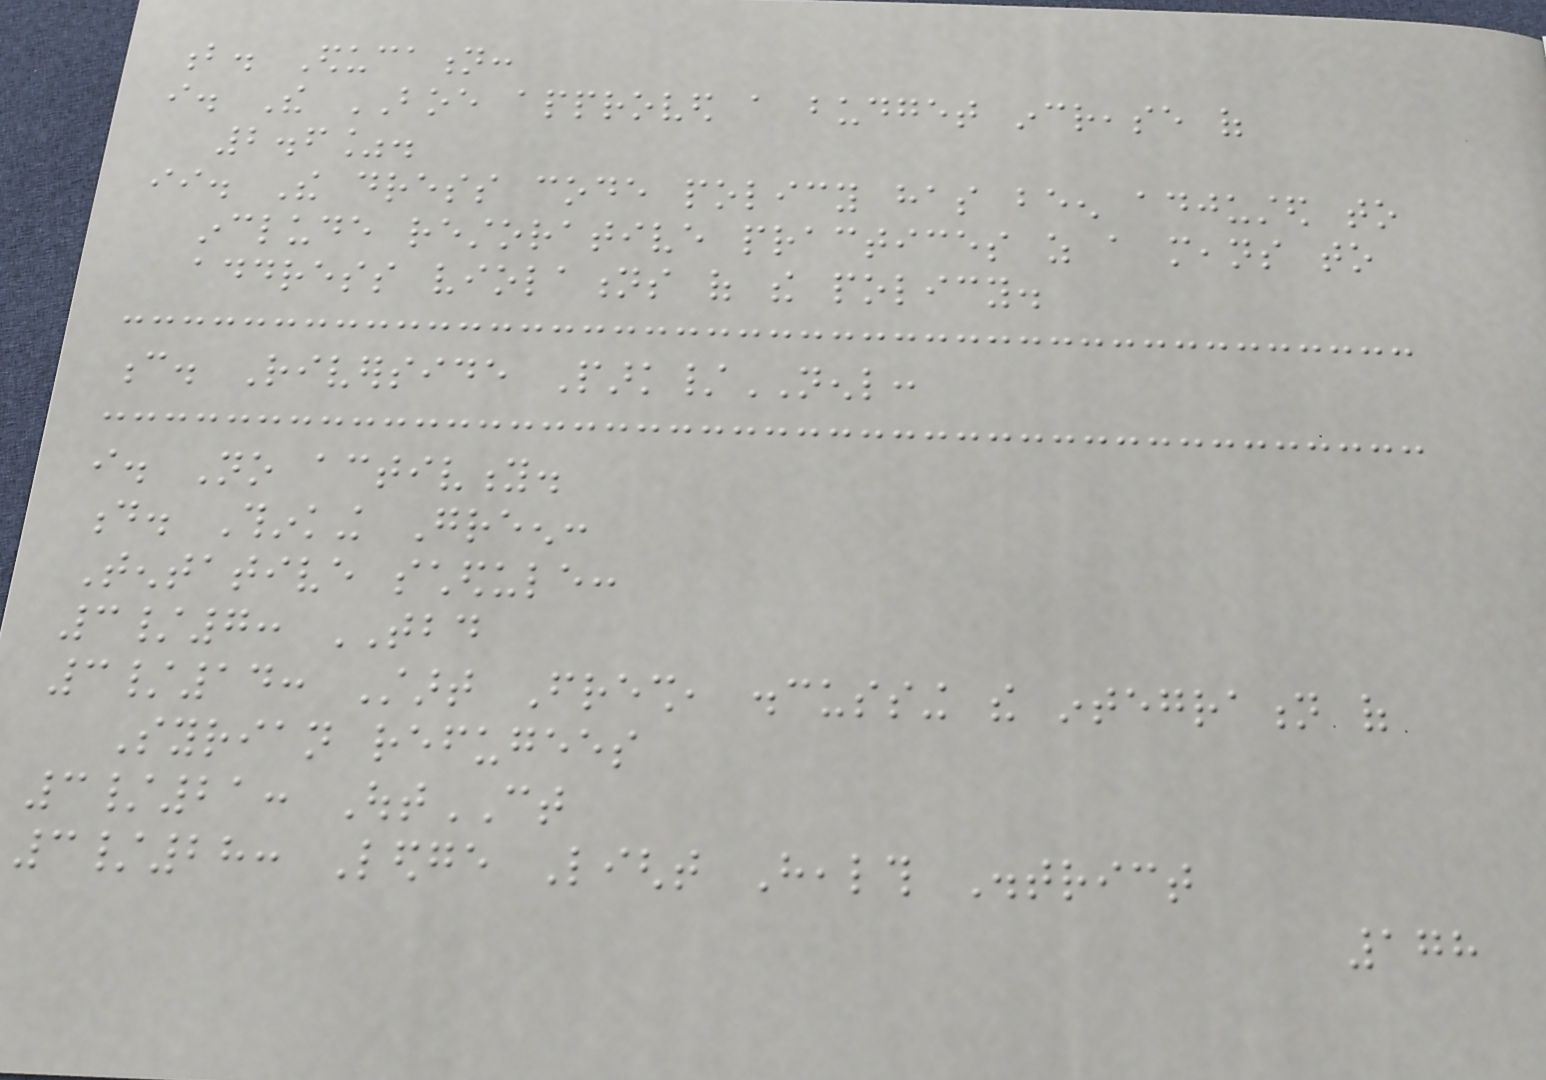b. Education:
i. The BOE approved a budget increase of
2.6%.
ii. The dress code policy has been adjusted to
include restorative practices as a means to
address violations of the policy.
c. Riverside Park/NENL:
i. No activity.
d. Thinking Green:
Tentative schedule:
3/7: TBD
3/14: Start Fresh, discussing the integration of
Syrian refugees
3/21: OutCT
3/28: Ledge Light Health District
178
